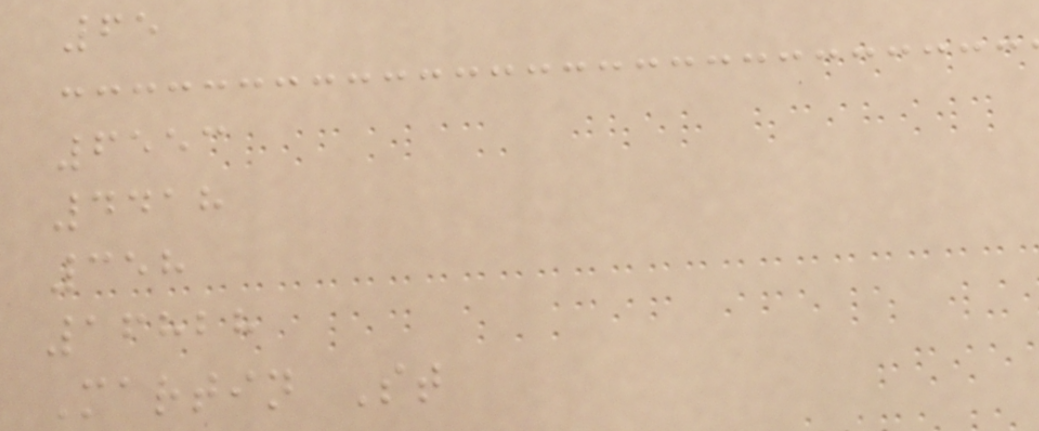65
6553
4418
358
16828
Martin St
